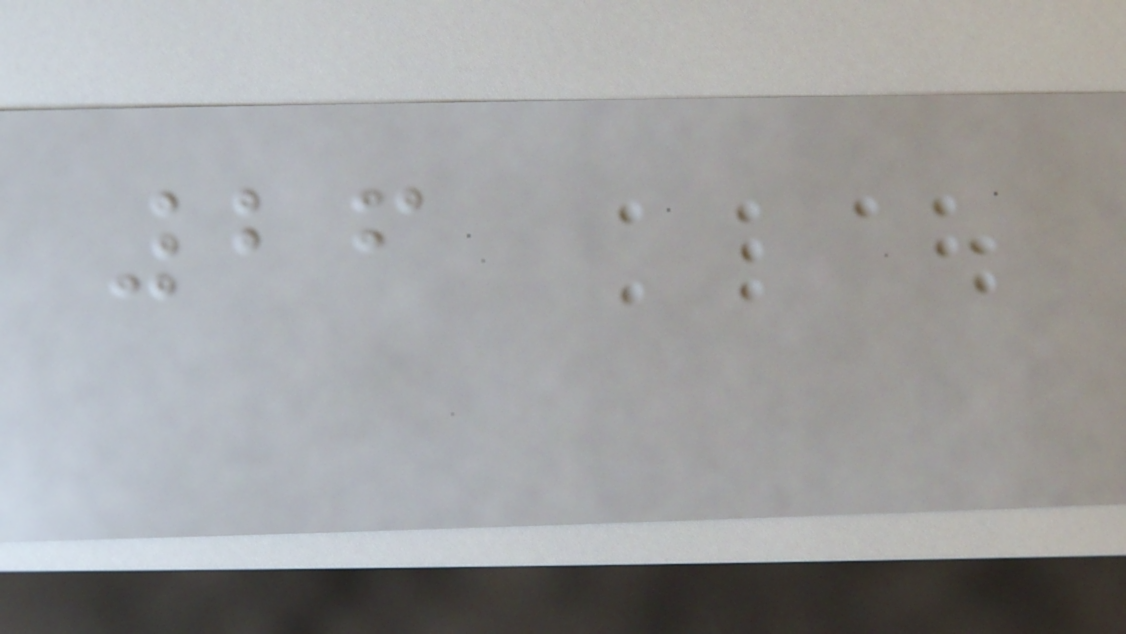26
